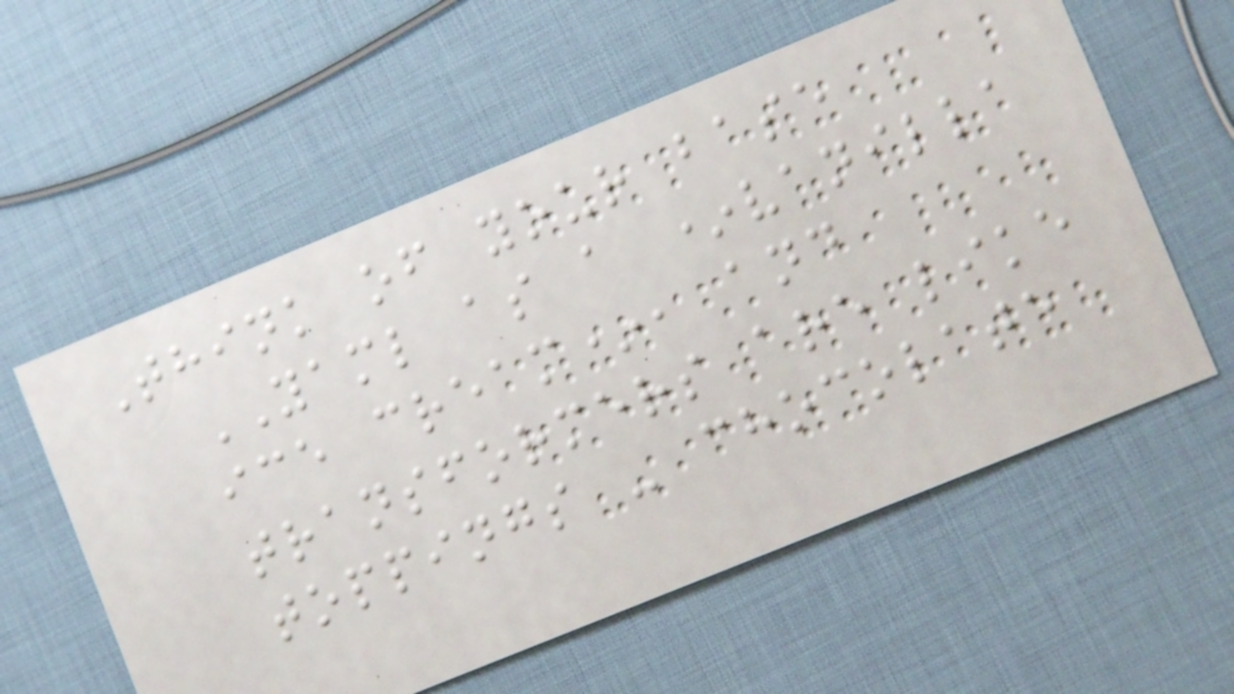Think of your base
YAML as a *vanilla
ice cream*, and
transformers are like
toppings - chocolate
